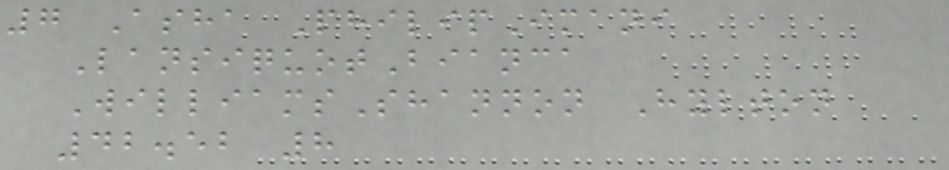7 Asha PhilipImani
LansiquotBianca
WilliamsShannon Hylton
42.52 8
